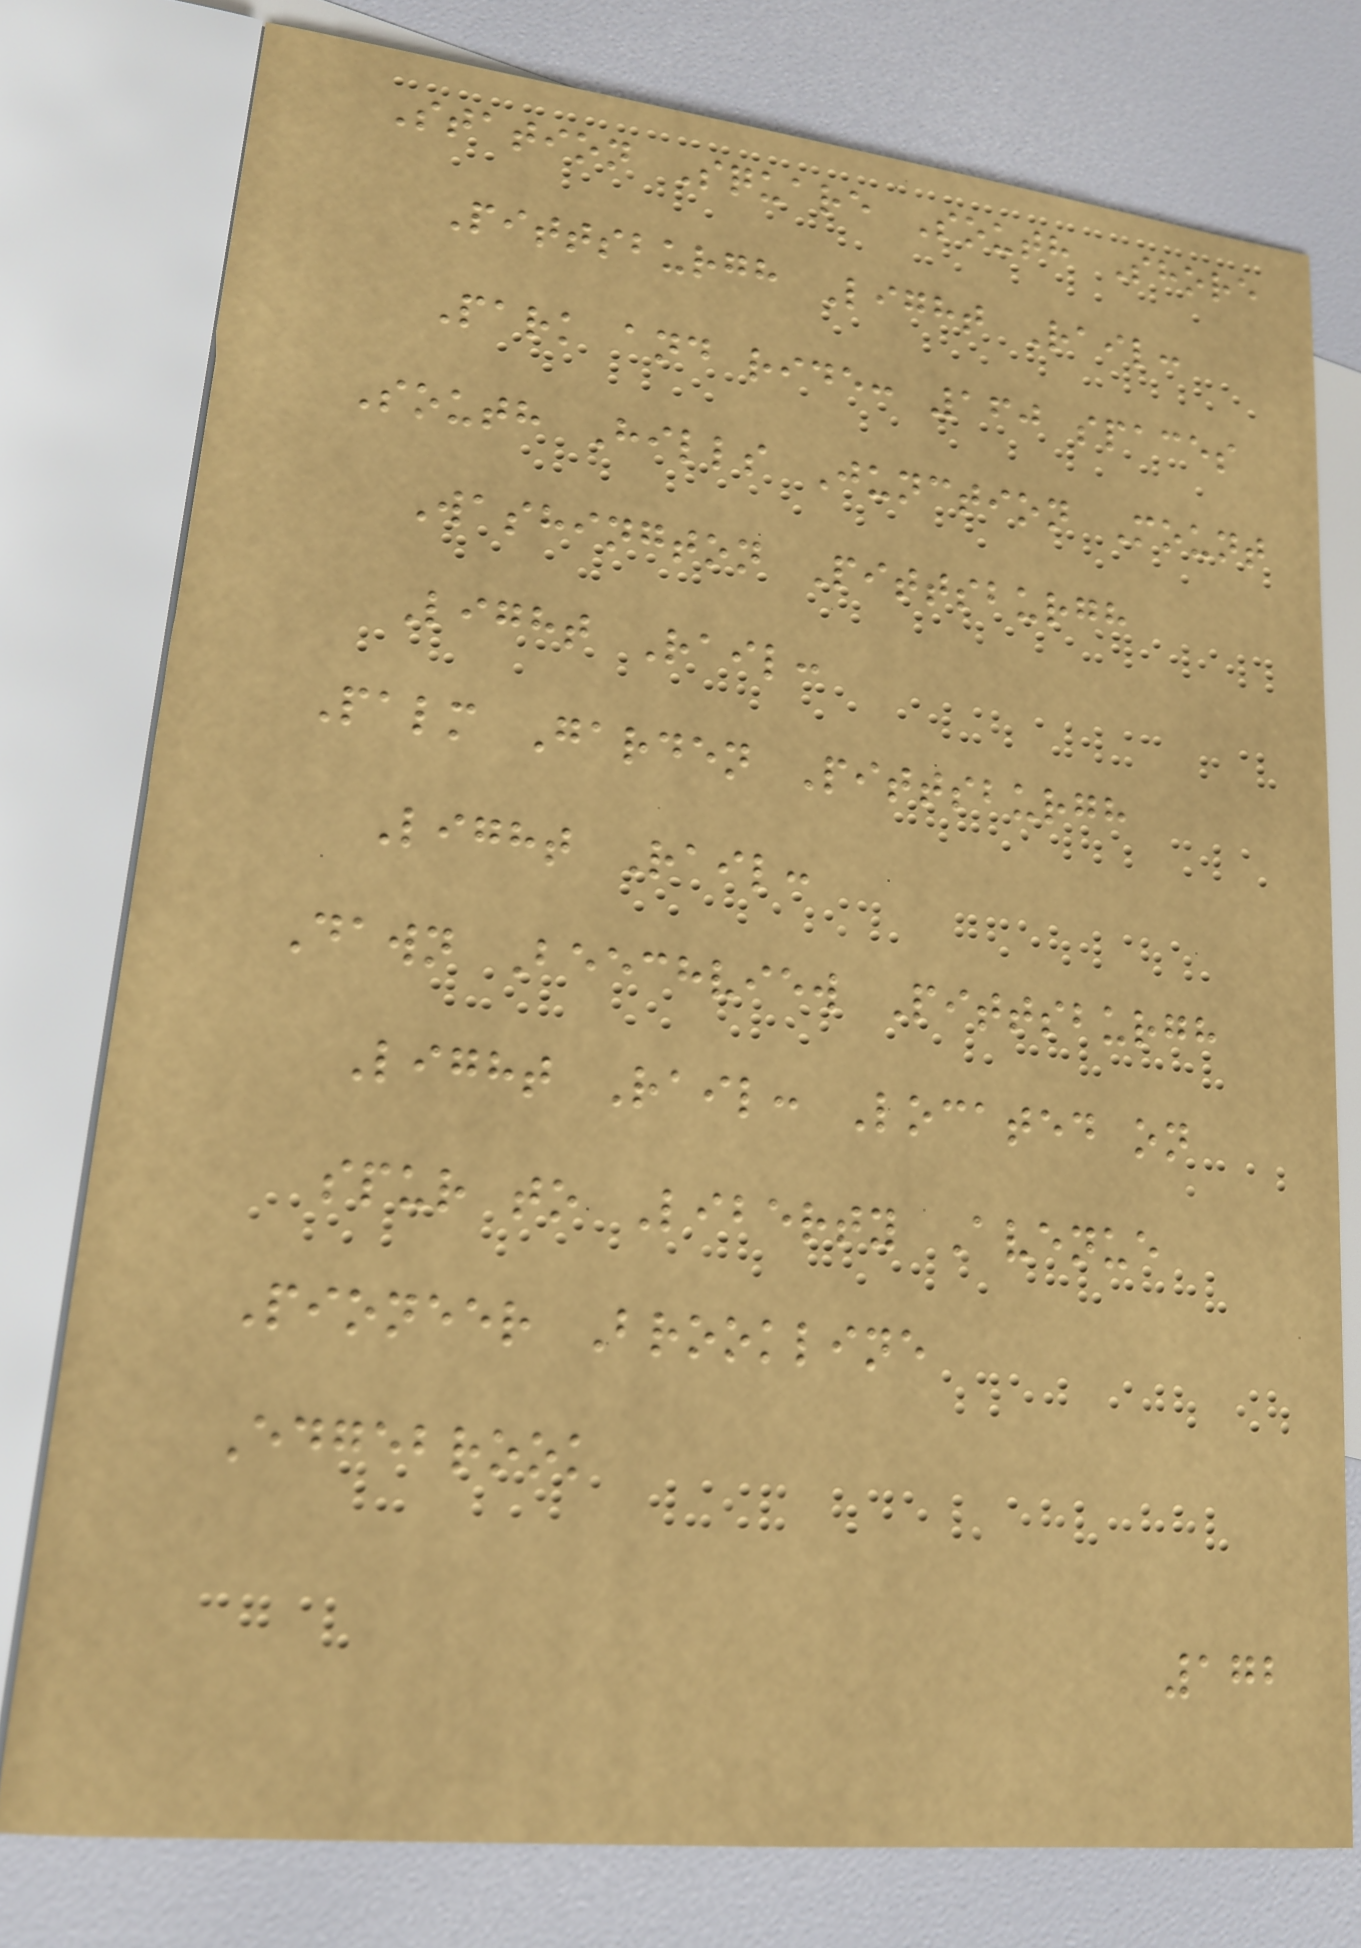Station Square South Shore
Pittsburgh Light Rail:
Park and ride: 160 spaces
South Hills Junction Mount
Washington Pittsburgh
Light Rail:
Palm Garden Pittsburgh
Light Rail:
Dawn Beechview Pittsburgh
Light Rail: Located on
spur to Liberty Avenue
Pioneer Brookline
Edgebrook
172
